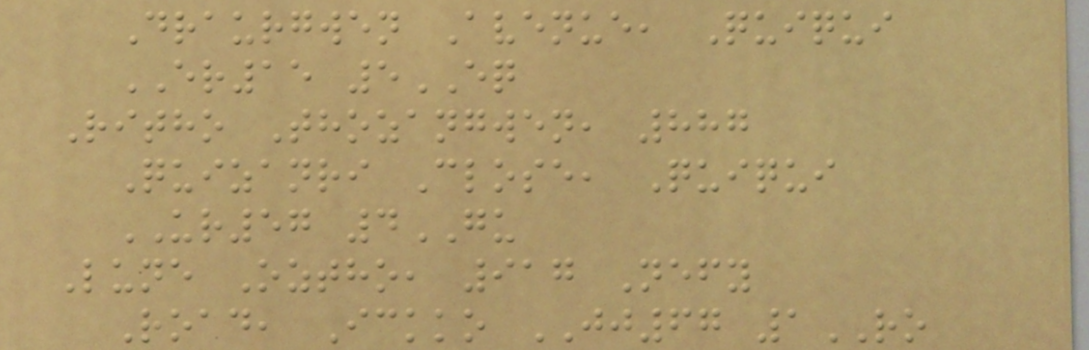Draurgwen Avenue, Quiqui
ER15 5EQ
Ritho Thozangwen, 887
Quizanri Close, Quiqui
UR57 4GU
Lune Oztho, 917 Nefy
Road, Ickko JJ67 1RO
